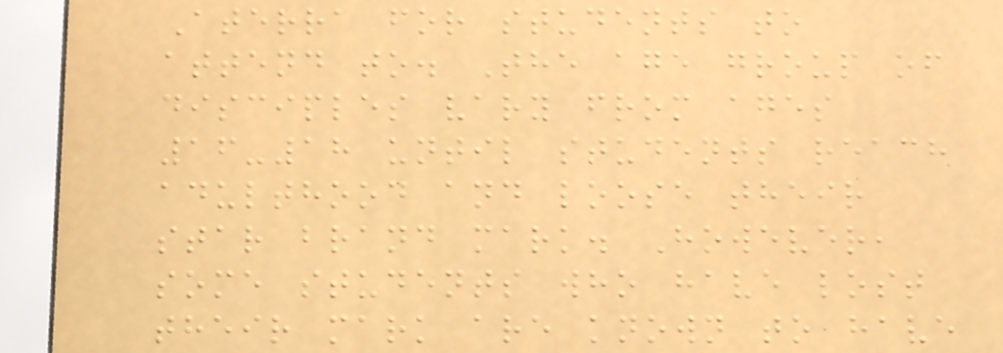Aterra for students to
attend to. The age group of
disciples vary from ages
16-18 until students reach
adulthood and loose their
star brand mark. However,
some students who have lost
their mark are known to have
